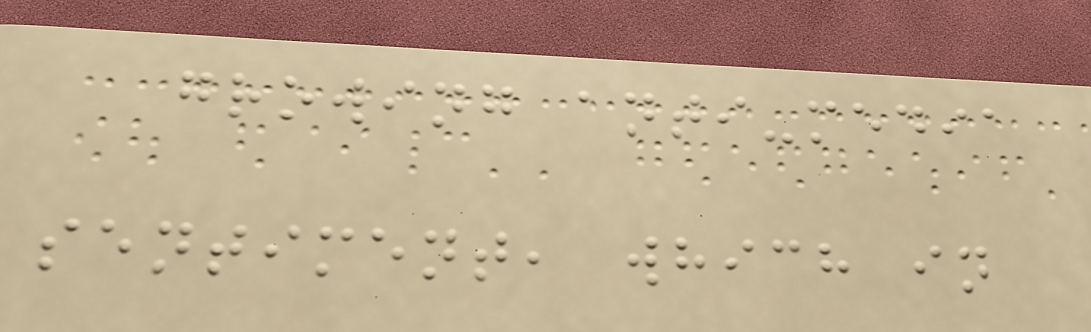growing anti-media
sentiment, which in
